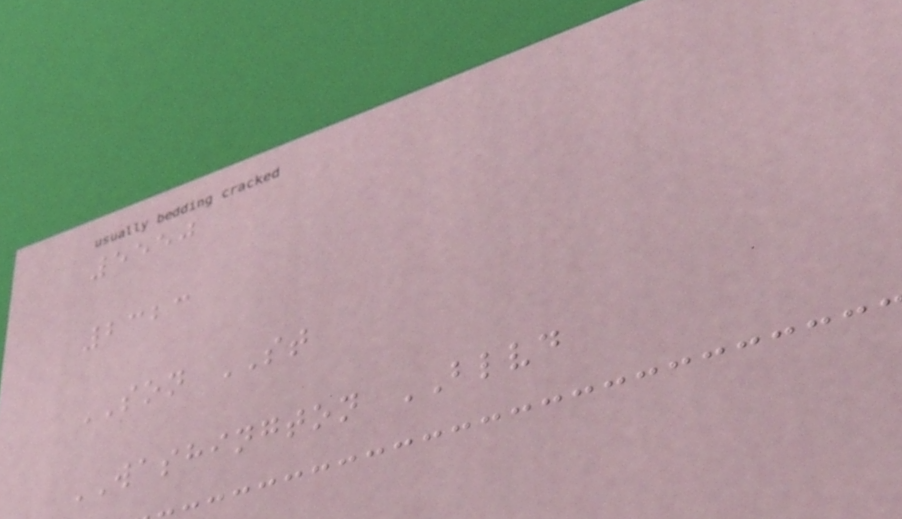5550
2323
SON ST
WASHINGTON BLVD
